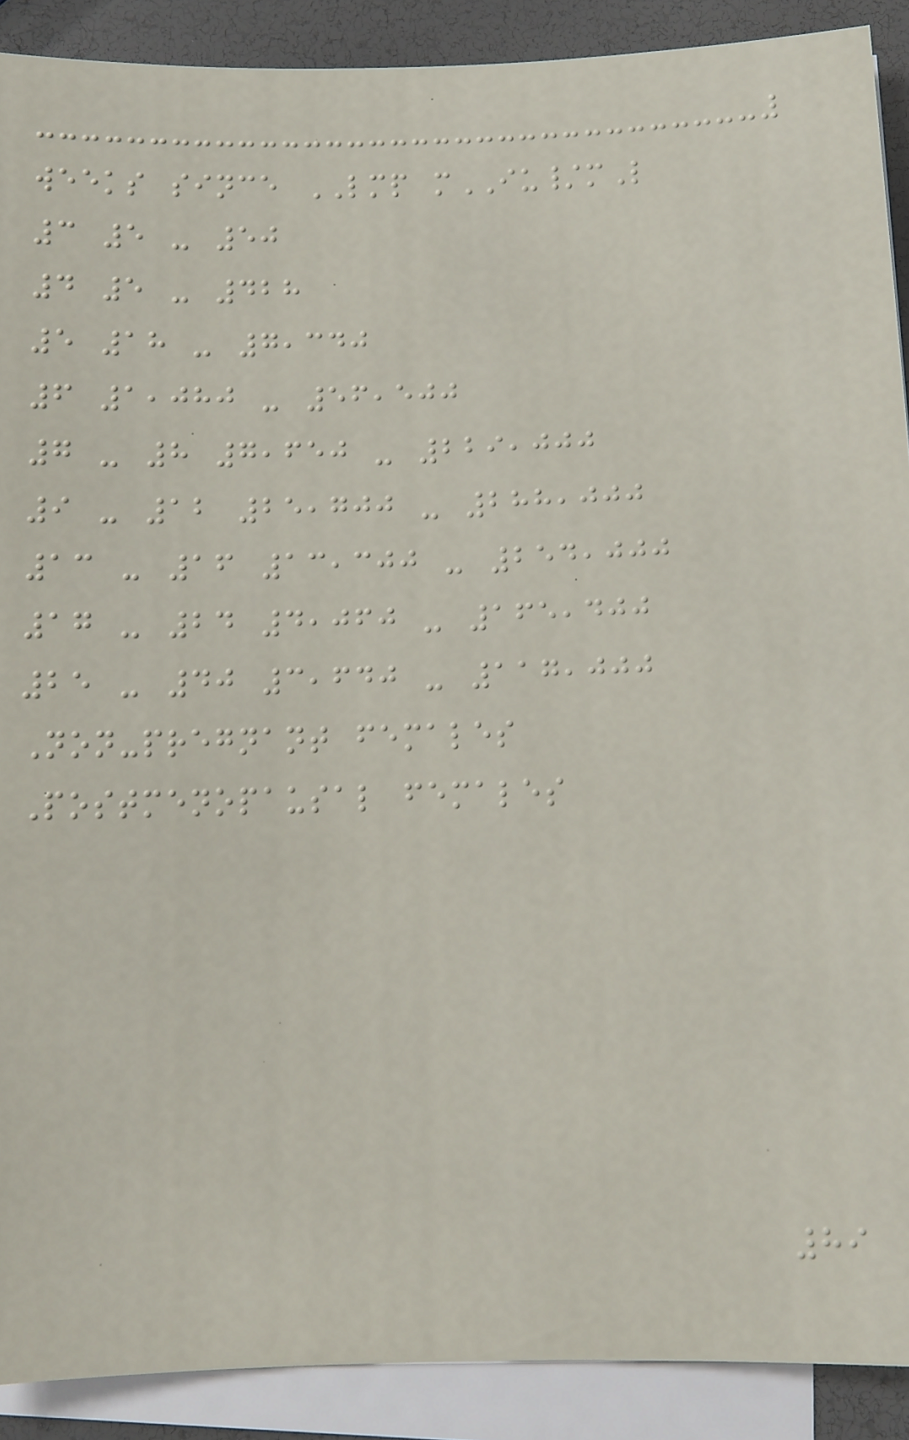weeks since LMP mIU/mL
3 5 - 50
4 5 - 428
5 18 - 7,340
6 1,080 - 56,500
7 - 8 7,650 - 229,000
9 - 12 25,700 - 288,000
13 - 16 13,300 - 254,000
17 - 24 4,060 - 165,400
25 - 40 3,640 - 117,000
Non-pregnant females
Postmenopausal females
89
